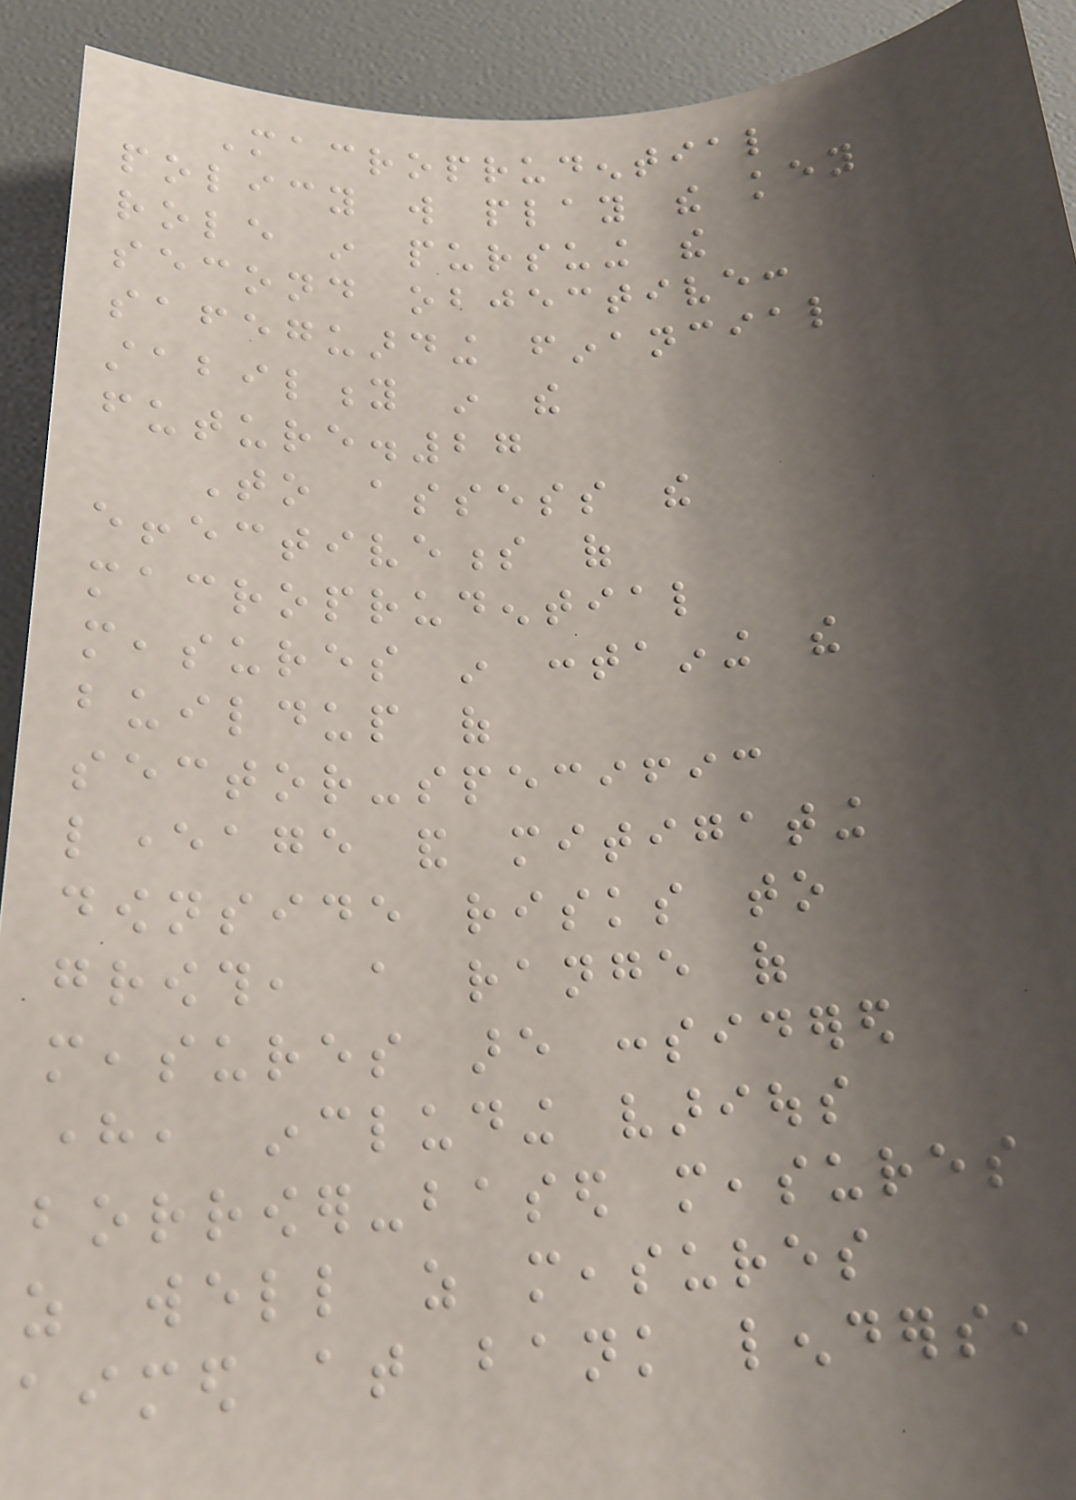Macroprudential
policy will play the key
role in pursuing the
second objective:
safeguarding financial
stability in the
future.27
To assess the
effectiveness of
macroprudential
measures in containing the
buildup of
sector-specific
leverage and mitigating
downside risks to
growth, a range of
measures are considered
here, including various
borrower-based measures
as well as measures
aimed at bank lenders,
